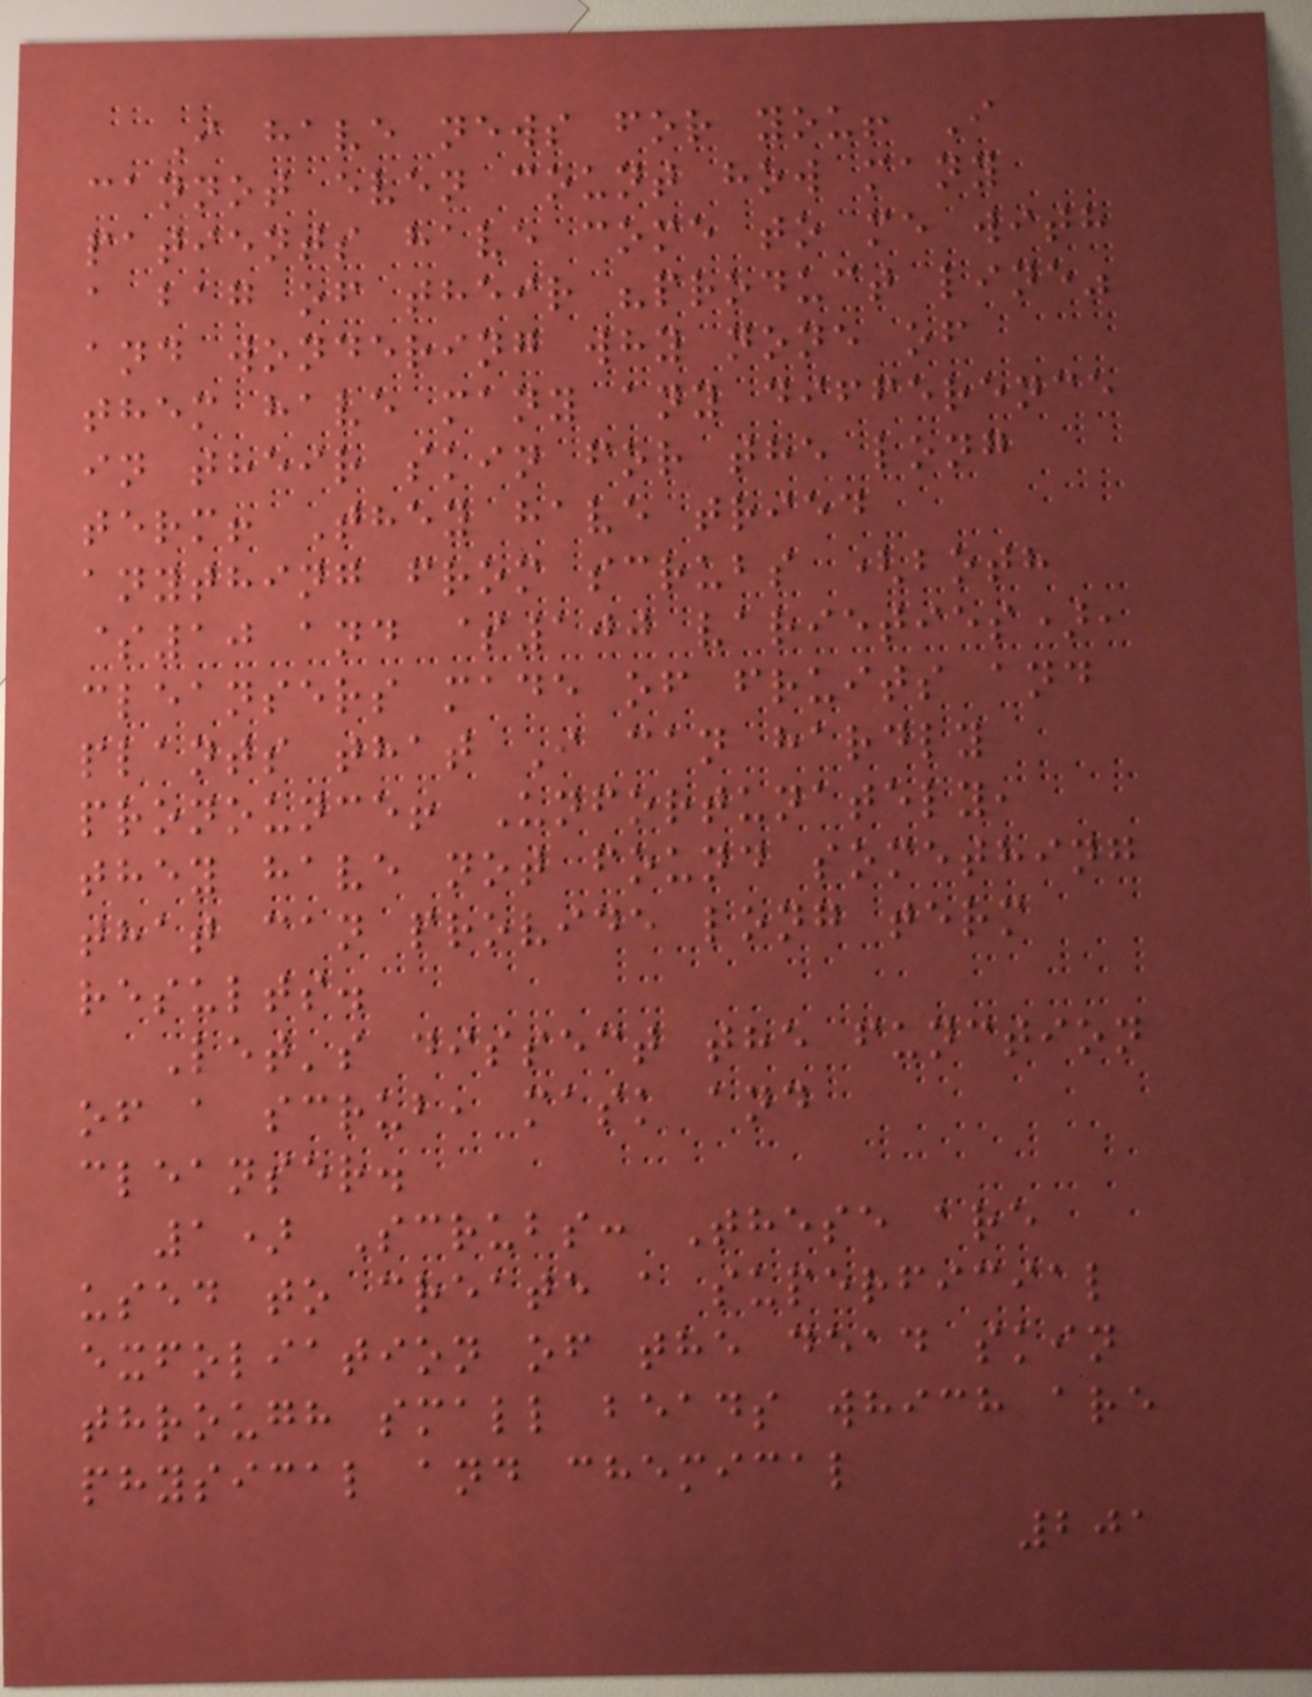I have news for you! I
cannot even count how many
patients have come to me with
a bag of their "product line"
and wondering why none of
them have many any difference
in their skin for the long
term! They have tried
anything from scrubs (both
$10 and $100 varieties),
cleansers made of fruits and
plants that I can hardly
pronounce! Unfortunately,
they have not found something
that can provide long term
results.
Let's dissect the function
of a scrub, mask and
cleanser.
1) Scrubs: These are
used to create a superficial
exfoliation of the dead skin
through small beads which are
physical and chemical
201
